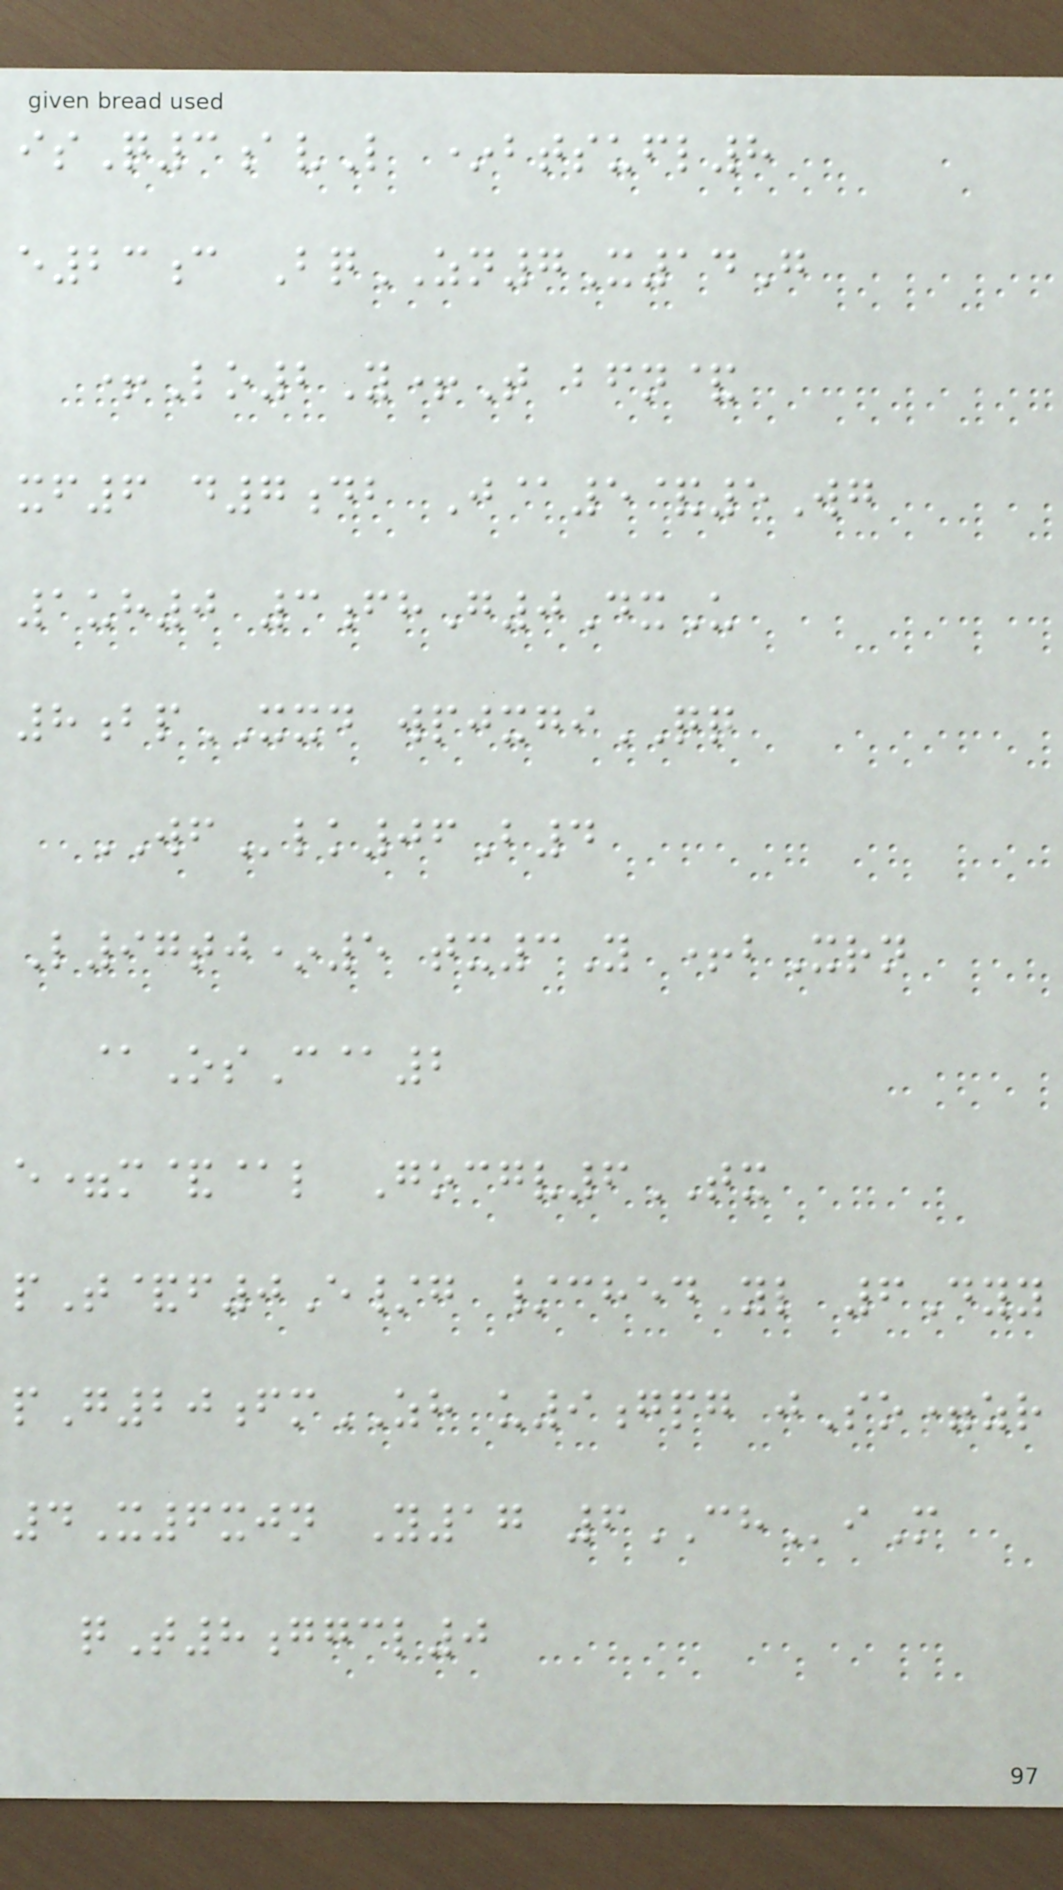isQ3avL *btsufl8
e23c BqZN7X14G
+Lo2Y+T bfn&
xf6 d7db J@5&5Wg
1uh0 3fhG0DxU
8bpXXD wpjxgiQQ
WFlk06B4
L97tj*5 tx3Y +bXrn
@OsC@2
e=m&@l Gocgv6TX
pT&f0E/g /chedYl 6Dyy
pG20fmZH u9gpg jSo=zr
4X6xjn Y17 6CHiM
qT8ggcl0
